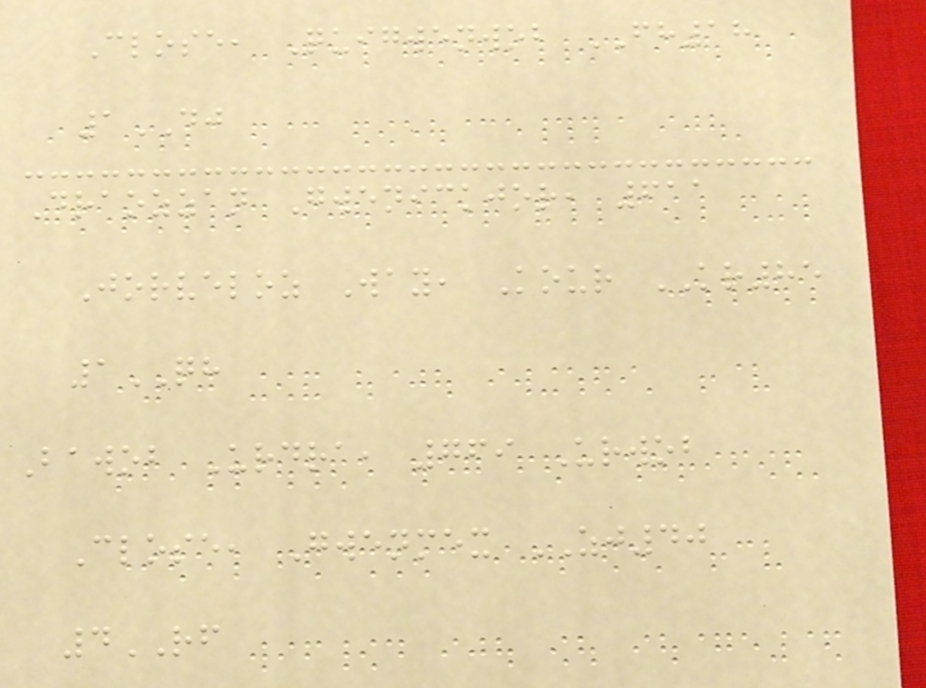Close, Quigwenwob FH18
1DJ
Draozzan Gwenickjor, 611
Jorveloz Way, Kour KR85
1QH
Bawob Urdra, 769 Urwob
Close, Gwenmex ZJ40
4RF
